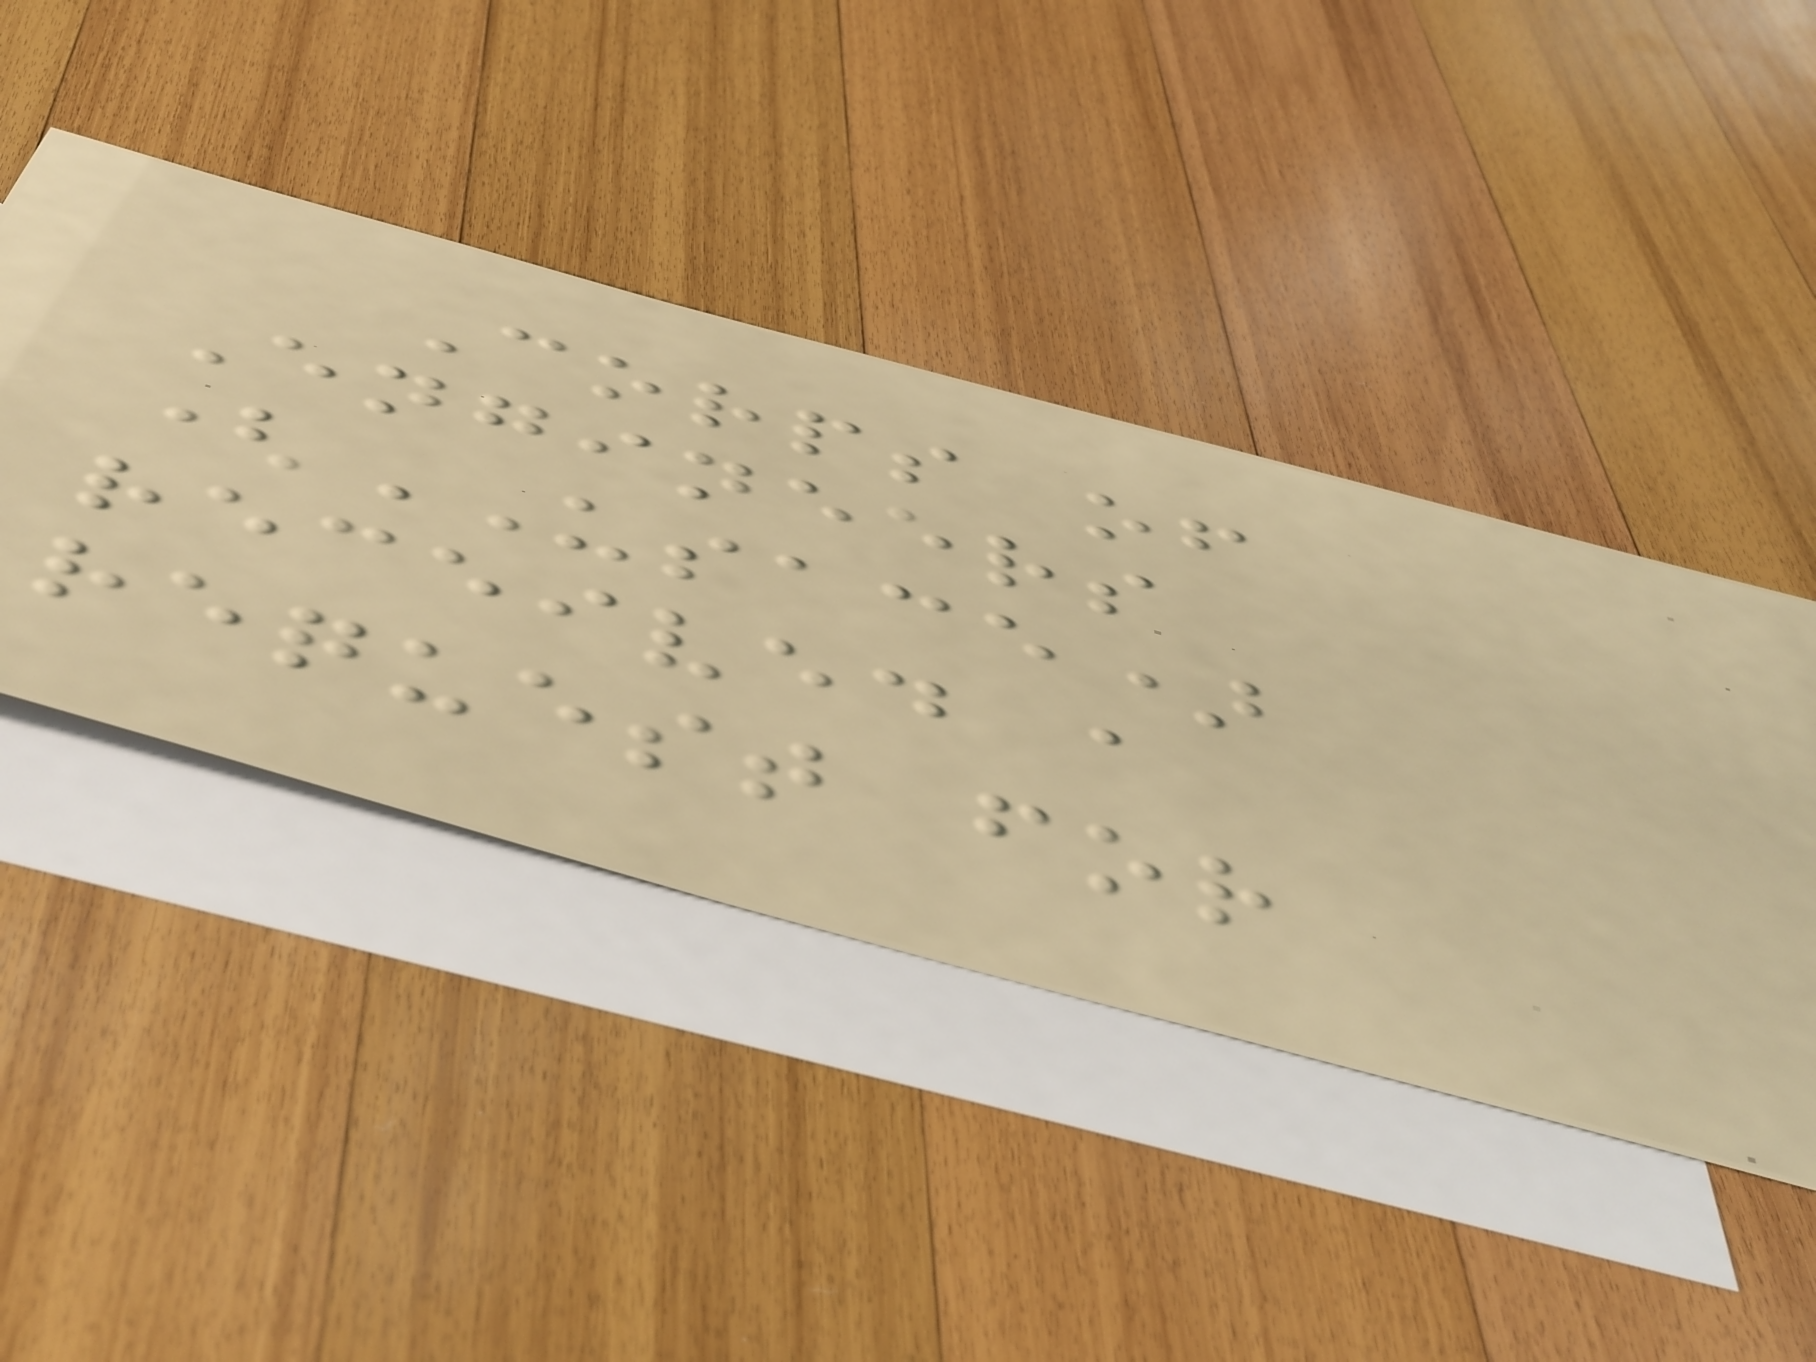Corps of
Engineers
(USACE)
received a
request for
